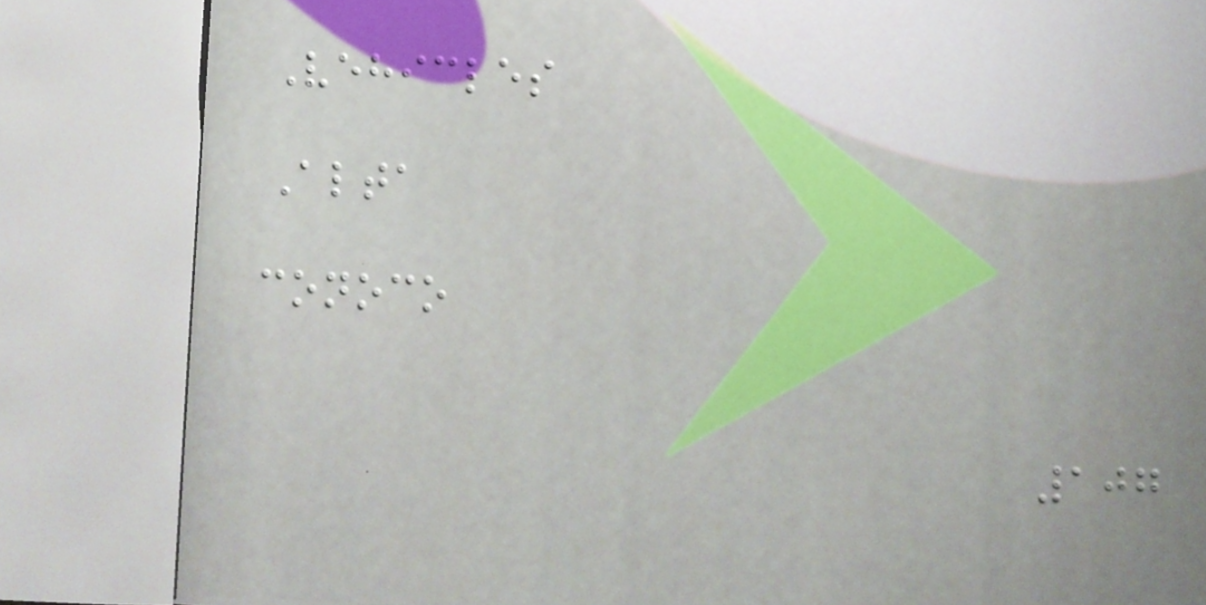Vehicles
Alta
conoco
107
